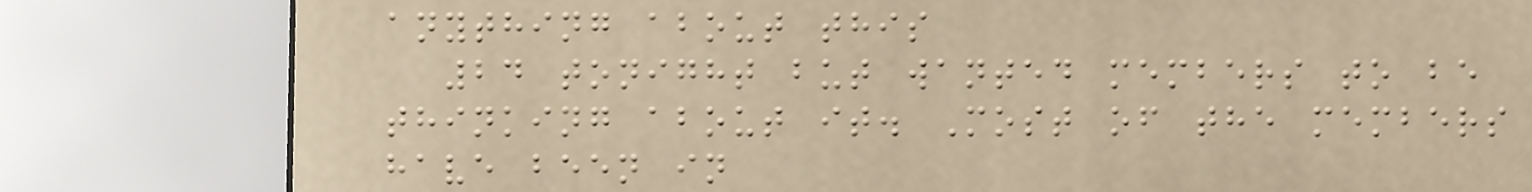anything about this
24 tonight but wanted members to be
thinking about it. Most of the members
have been in
